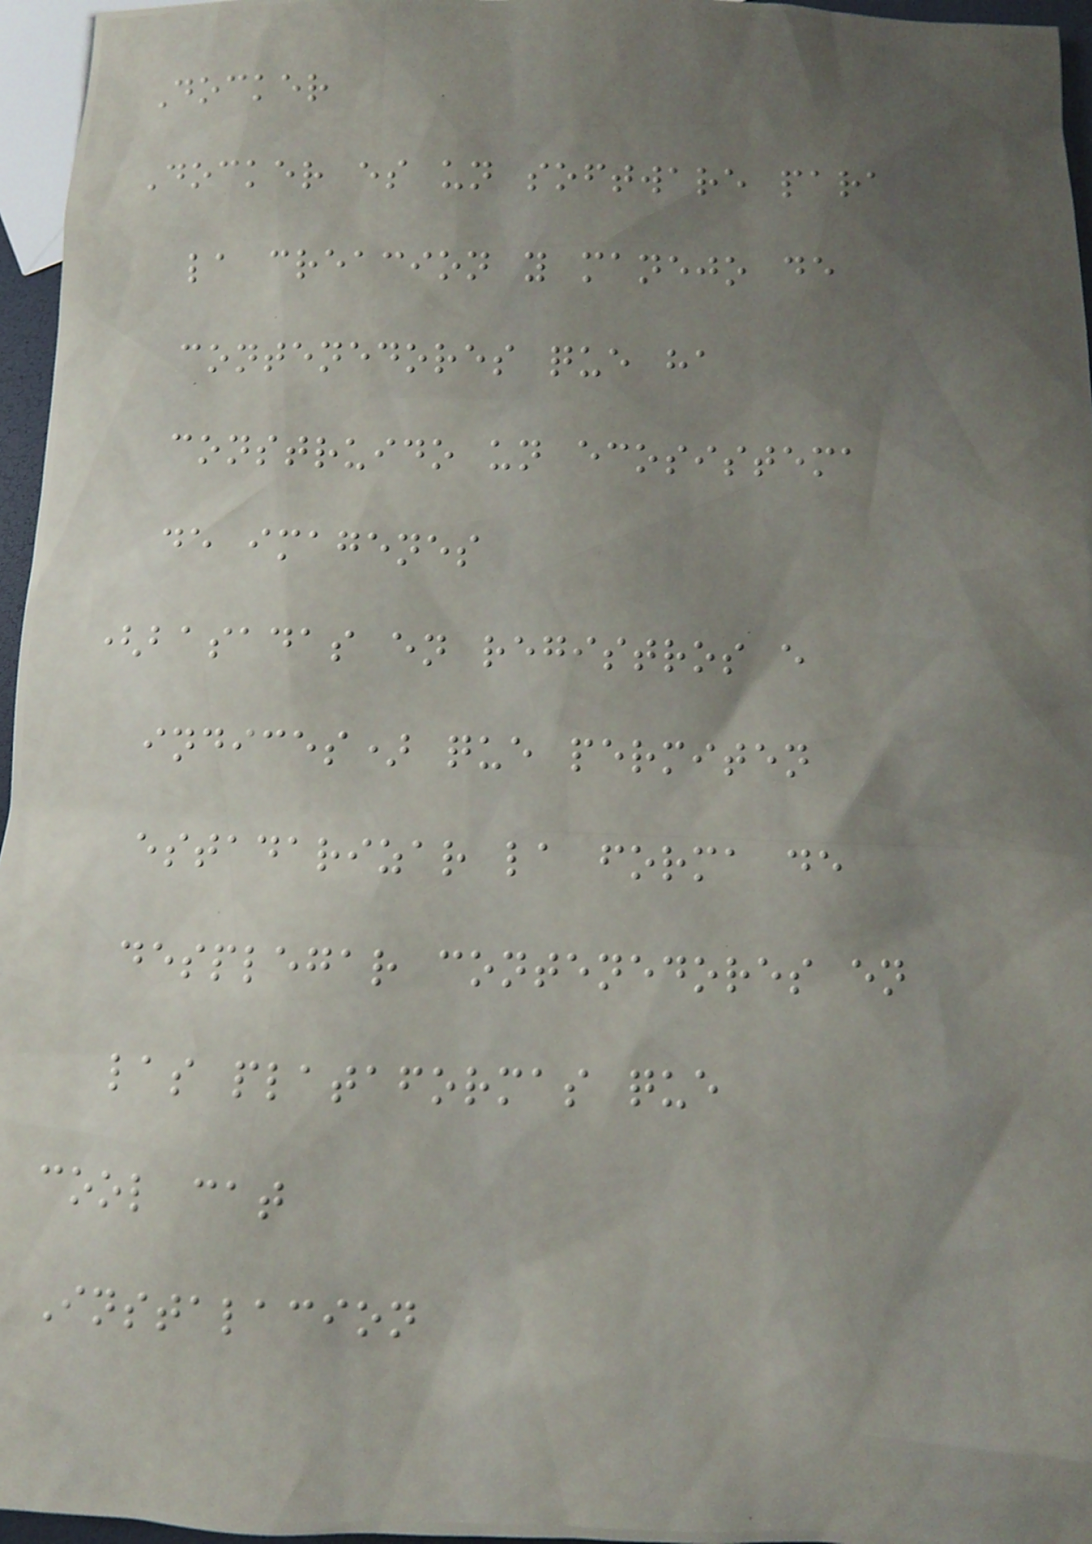Docker
Docker es un software para
la creacion y manejo de
contenedores que ha
construido un ecosistema
de imagenes
(basadas en registros e
indices) que permiten
estadarizar la forma de
desplegar contenedores en
las plataformas que
cool cat
Instalacion
